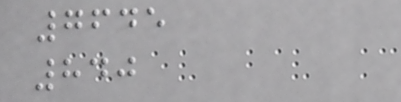7645
840
